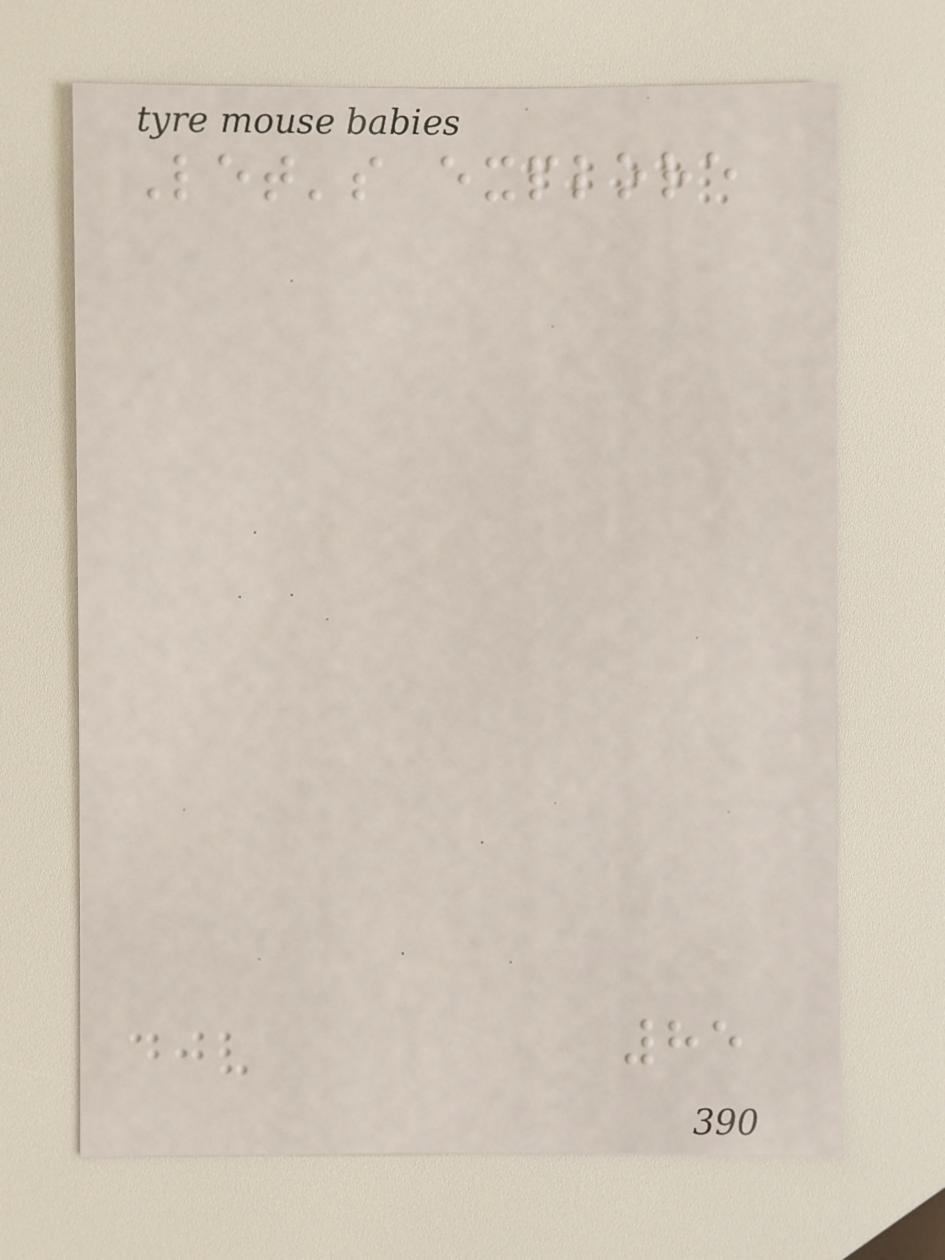Let's explore
85
